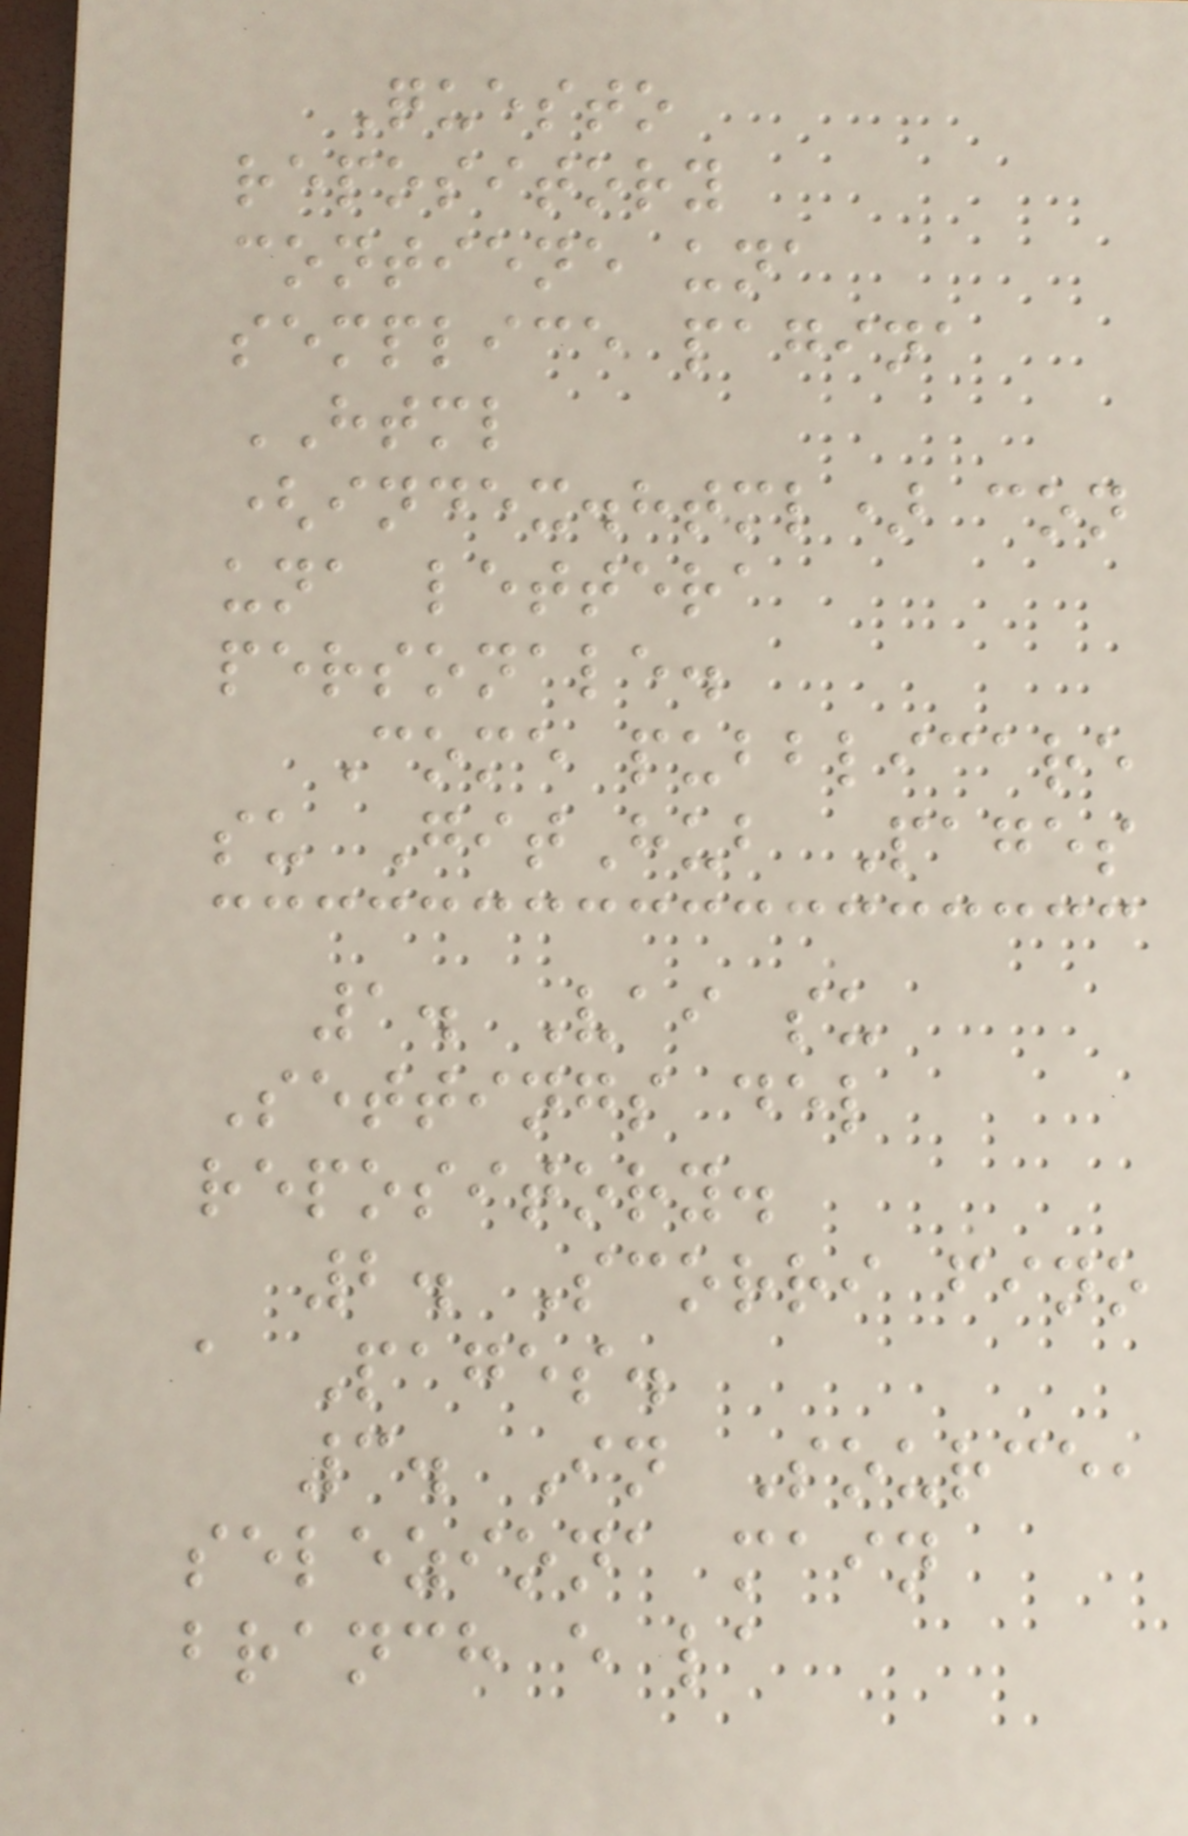Questo
repository
contiene una
semplice pagina
HTML
(index.html) con
una lettera
personale.
Come pubblicare
su GitHub Pages
1. Vai su
Settings del
repository.
2. Scorri fino
a Pages.
3. In Source,
seleziona main
branch e la
